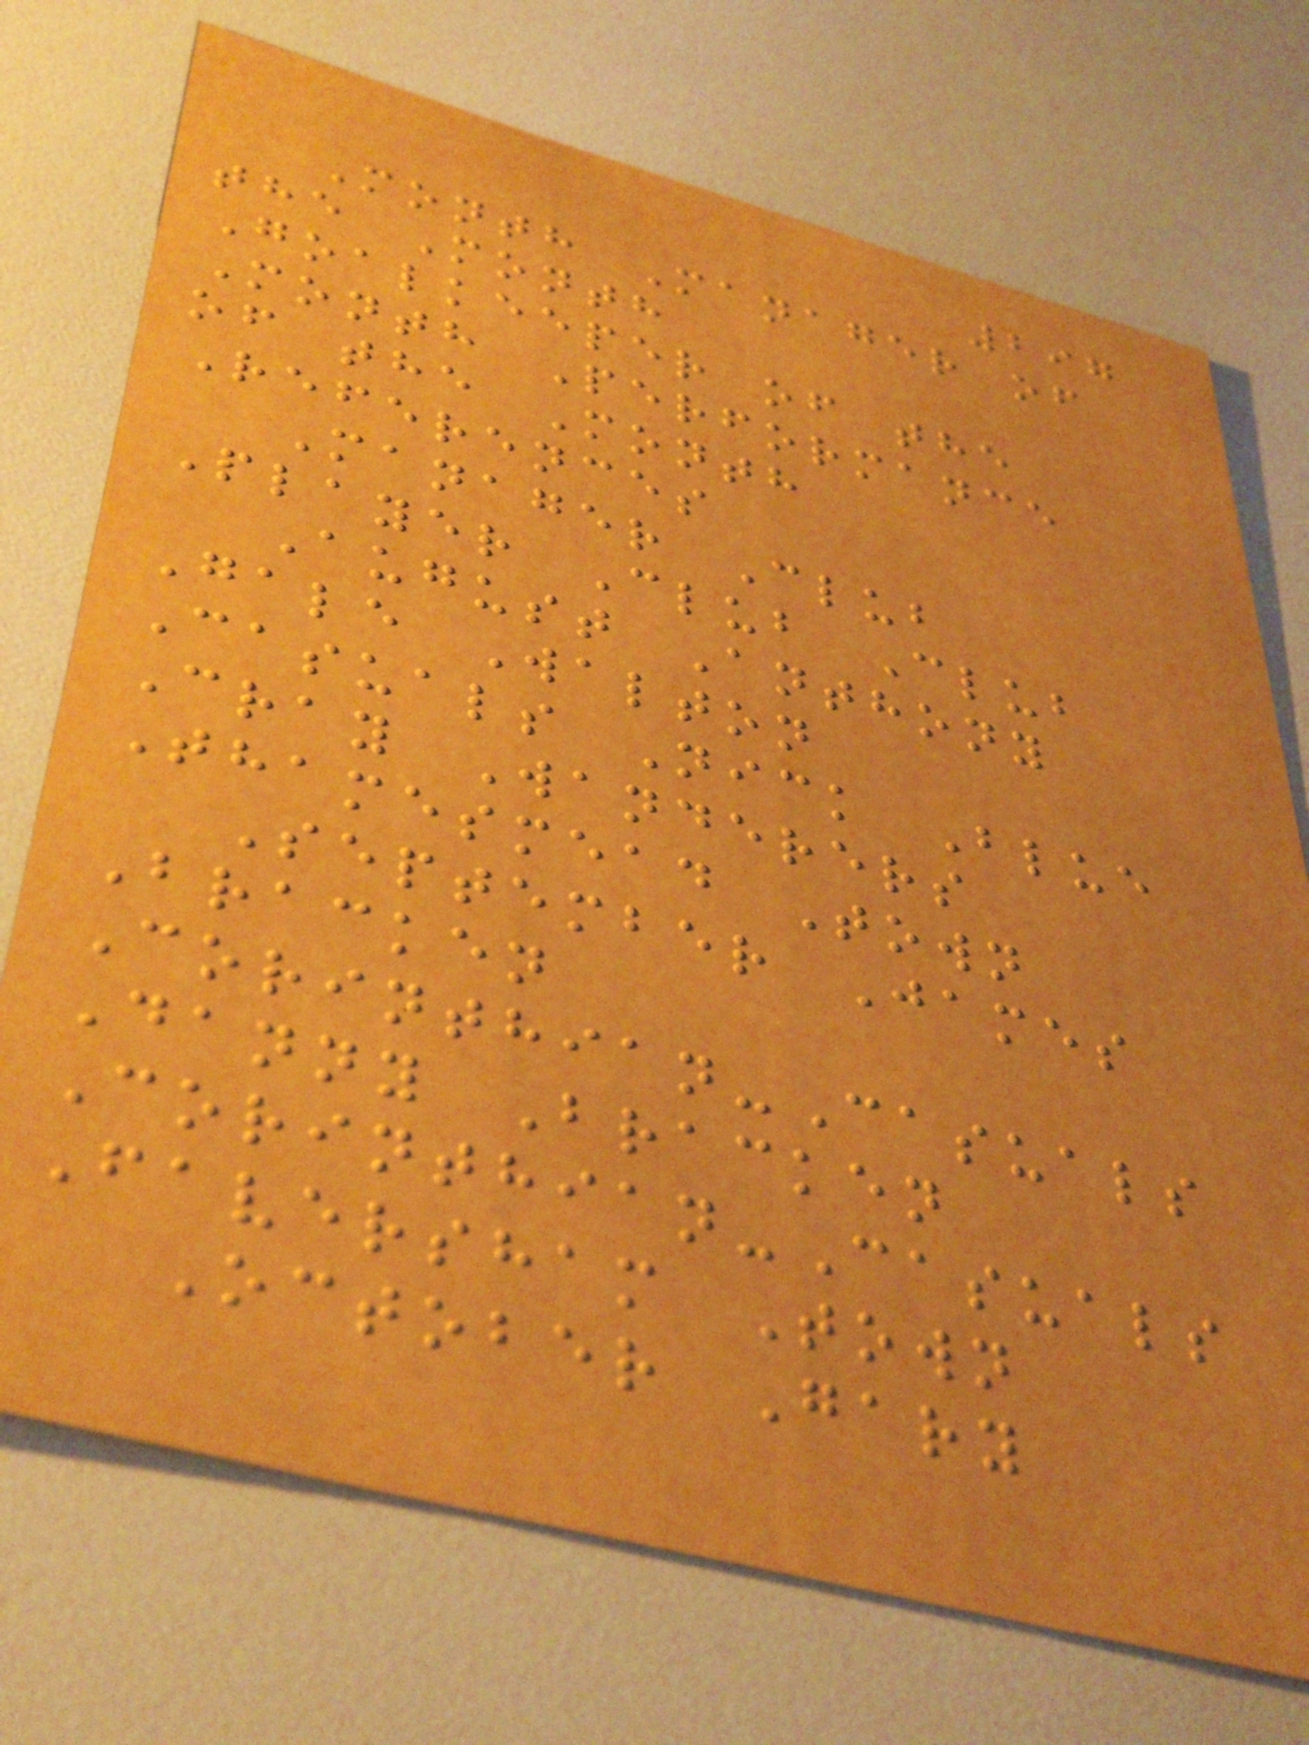297
Month Manager of
the Month
Goalkeeper of the
Month Performance
of the Month
References
Manager Club
Player Club Club
August Anthony
Gale Walton
Casuals Nick Blue
Cray Wanderers
Thamesmead Town
September James
Bracken
Corinthian-Casuals
Danny Bracken
Corinthian-Casuals
Faversham Town
October Gary
